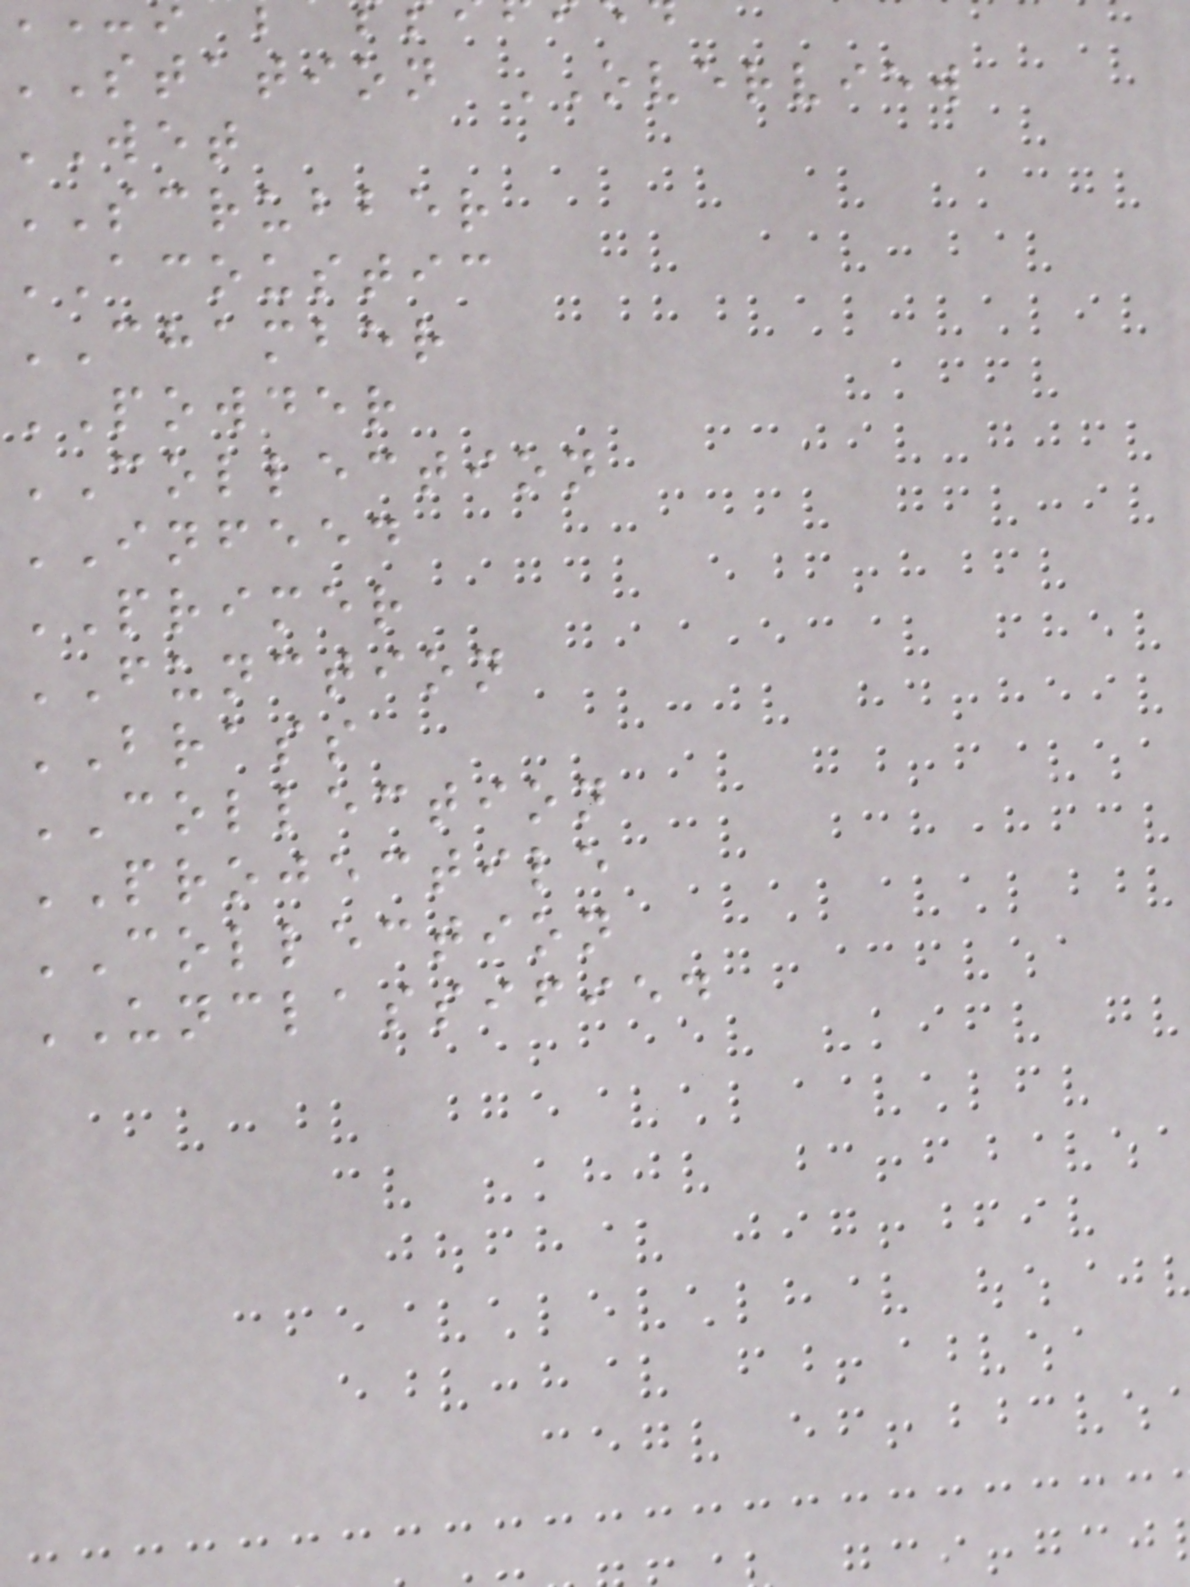STATION OVERVIEW
WET
SCRUBBER
ACOUSTIC
CHAMBER
POWDER
COLLECTION
INFEED
PRIMER
FUNCTION
BRASS
COLLECTION
PROJECTILE
COLLECTION
UNCLASSIFIED
